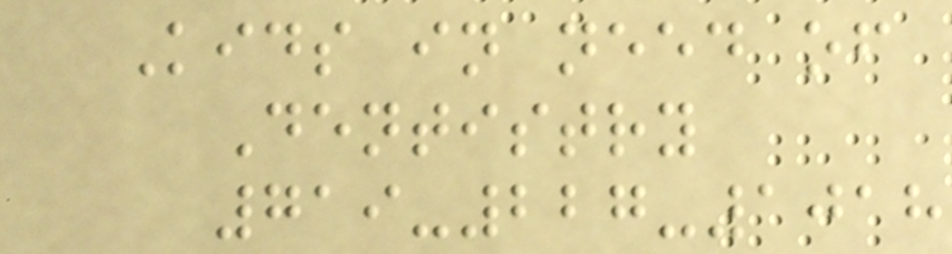Kids in need of
Dentistry
719-227-1018
